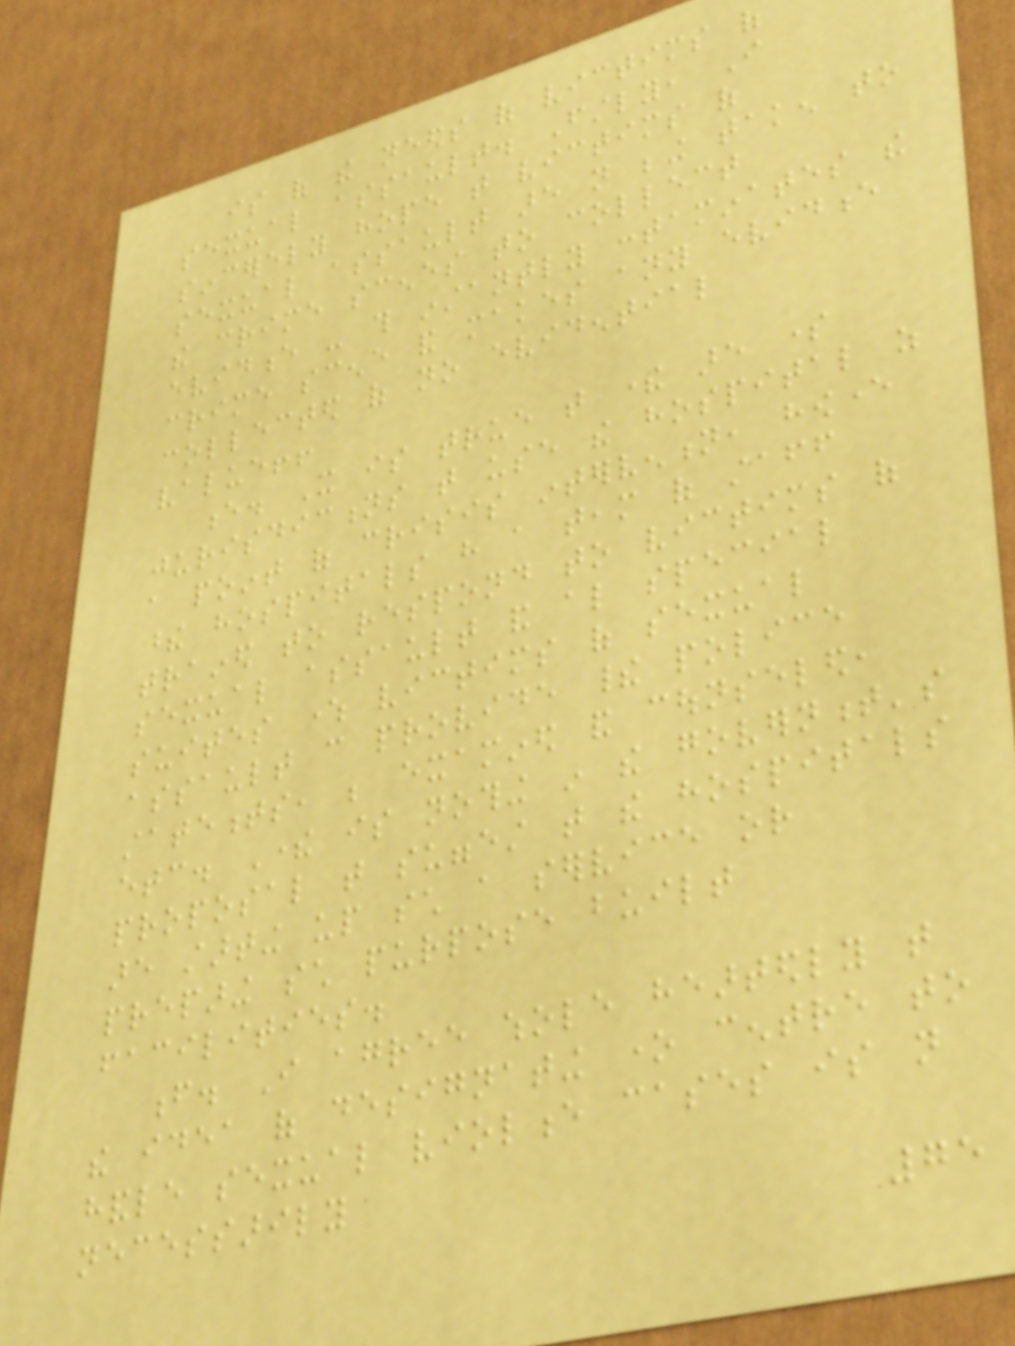is of the needs of victims of
sexual assault. Firstly, I
sincerely hope that victims of
sexual assault are not being taken to
the crime scenes to collect
evidence - this instantly contaminates the
crime scene and makes any evidence
collected of no evidential
value!!
e. It is true that there are some
jurisdictions that use the hospital as
a point of crisis intervention, however
these hospitals have a team of staff
trained to respond to victims of
sexual assault and also special
suites where victims of sexual
assault can provide their police
statements, be examined and counseled,
etc. There is nothing in the government's
proposal that suggest that the hospitals
are starting up such a service or
preparing such purpose built
facilities.
f. I agree whole heartedly that
the idea of designating one centre to
handle sexual violence cases is not
necessarily
75
